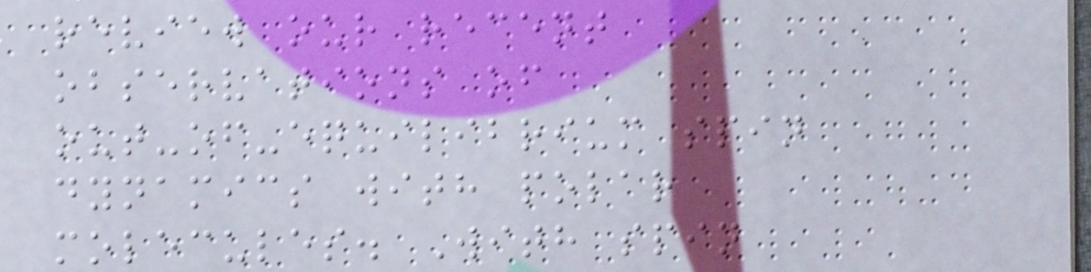review our recent
observations of
out-of-equilibrium spin
dynamics with polar
molecules. With spin
